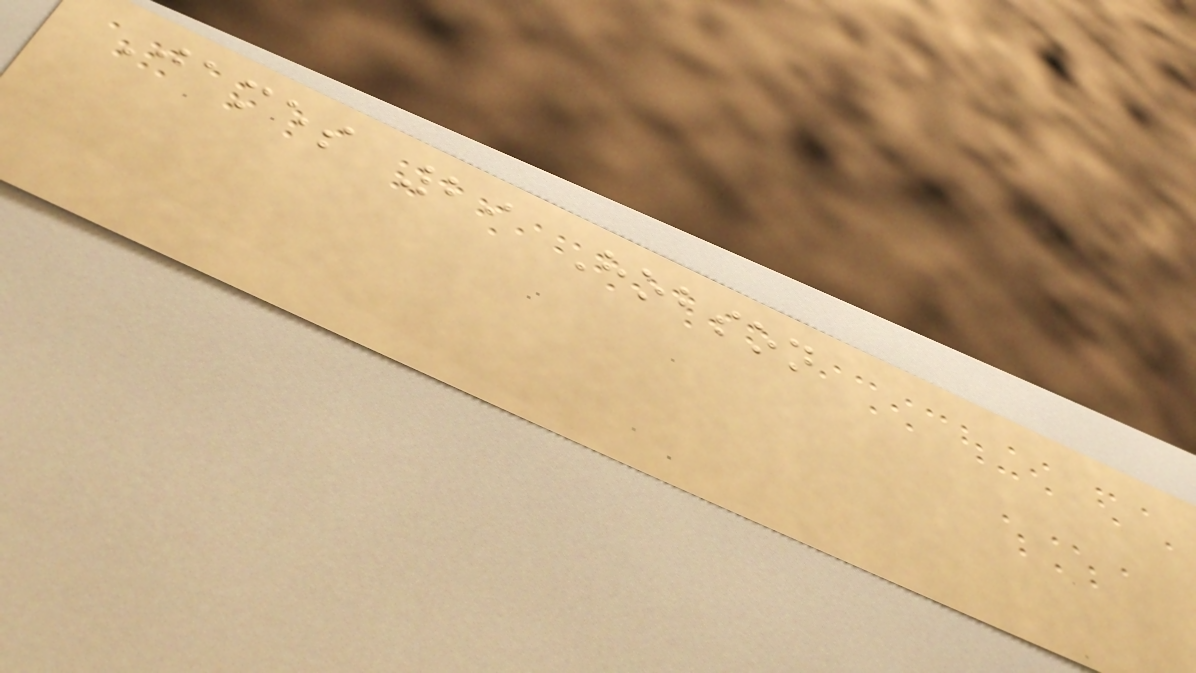James 29 Hobson
